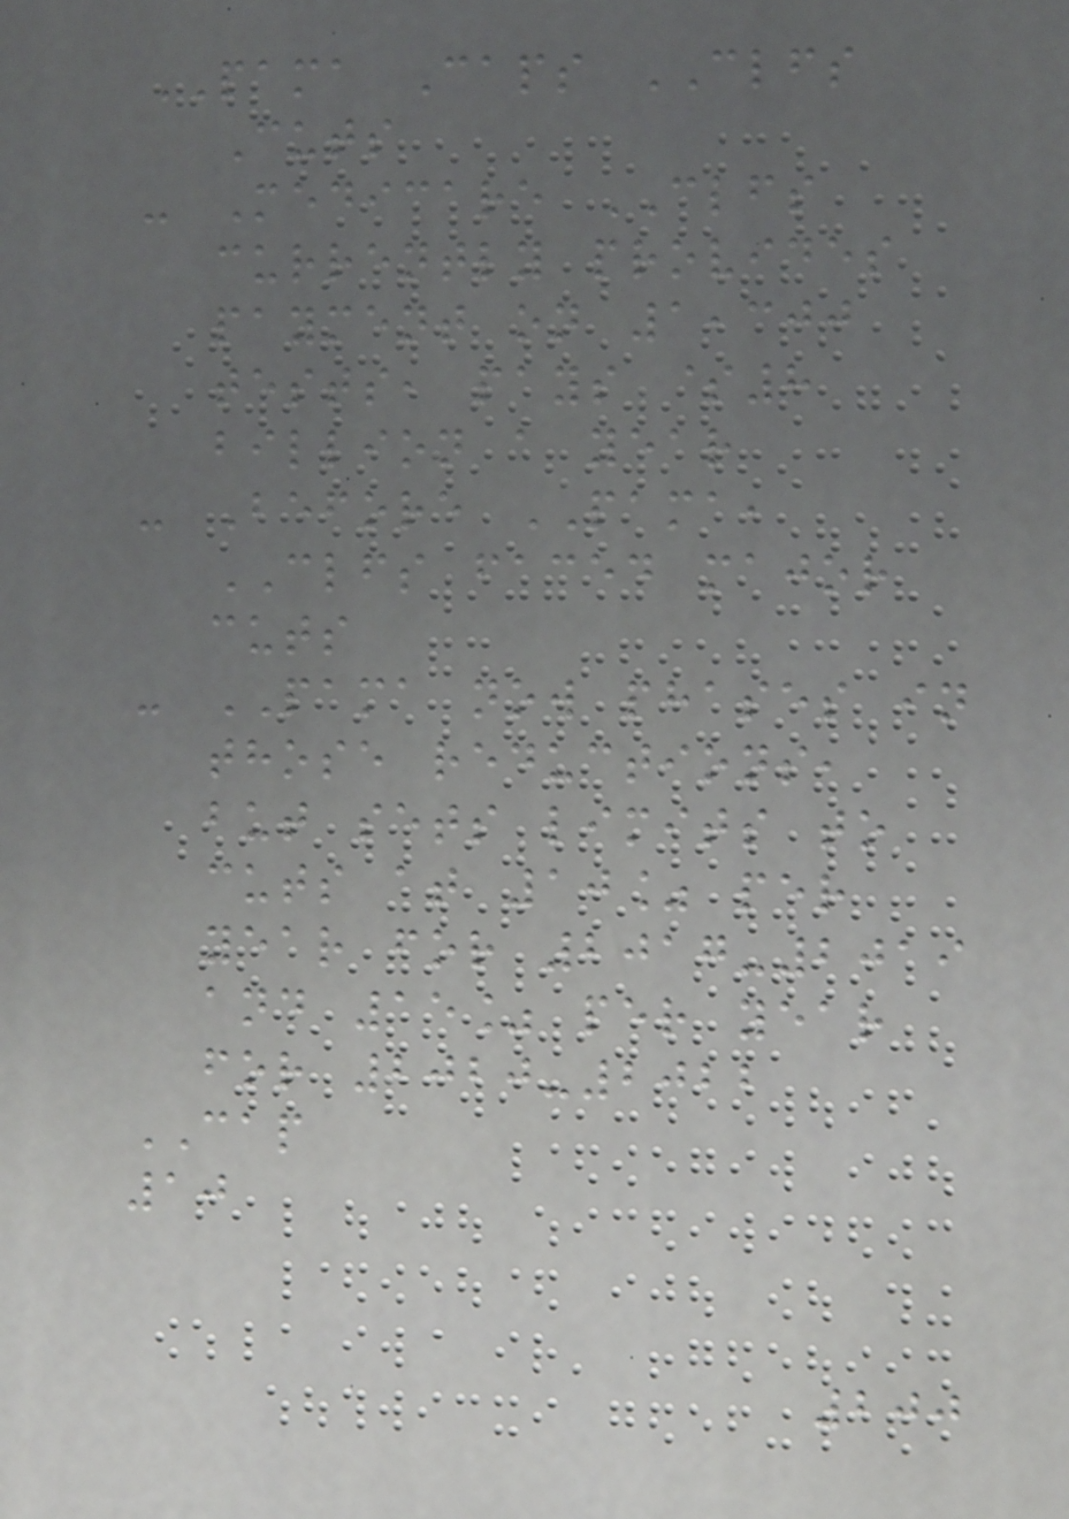PAMA Caps CLFS
Cuts
- Medicare CLFS
currently provides
payment on 1,300
tests, pays $8
billion a year
- Before PAMA,
CLFS faced major
cuts
- PAMA now phases in
those reductions,
but sets limits to
cuts at 10% per
year for 2017-2019
and 15% per year
for 2020-2022
CAP
10
200
